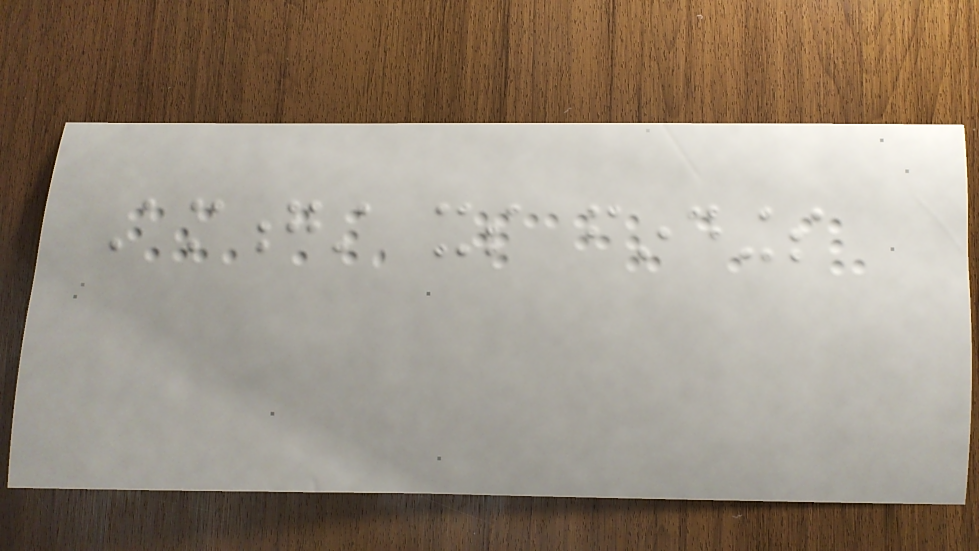Amongst its findings
